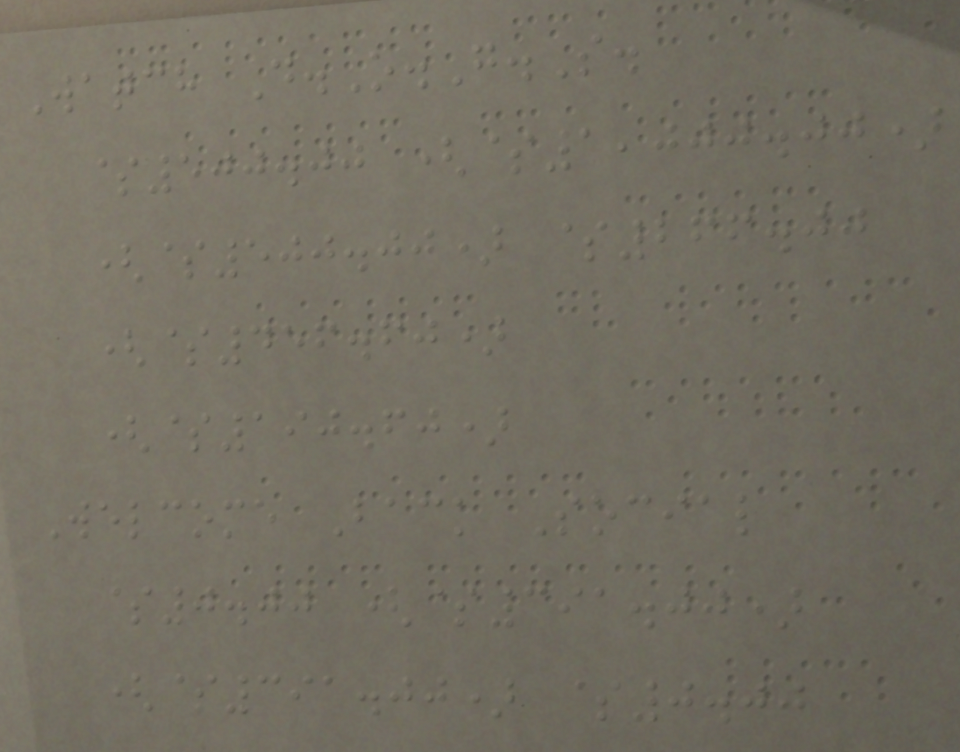Watch D.O.G.S.
$500.00 ($1,000.00)
($500.00) $266.00
($456.60)
($190.60)
Welcome Back Social
$0.00 ($391.00)
($391.00) $0.00
